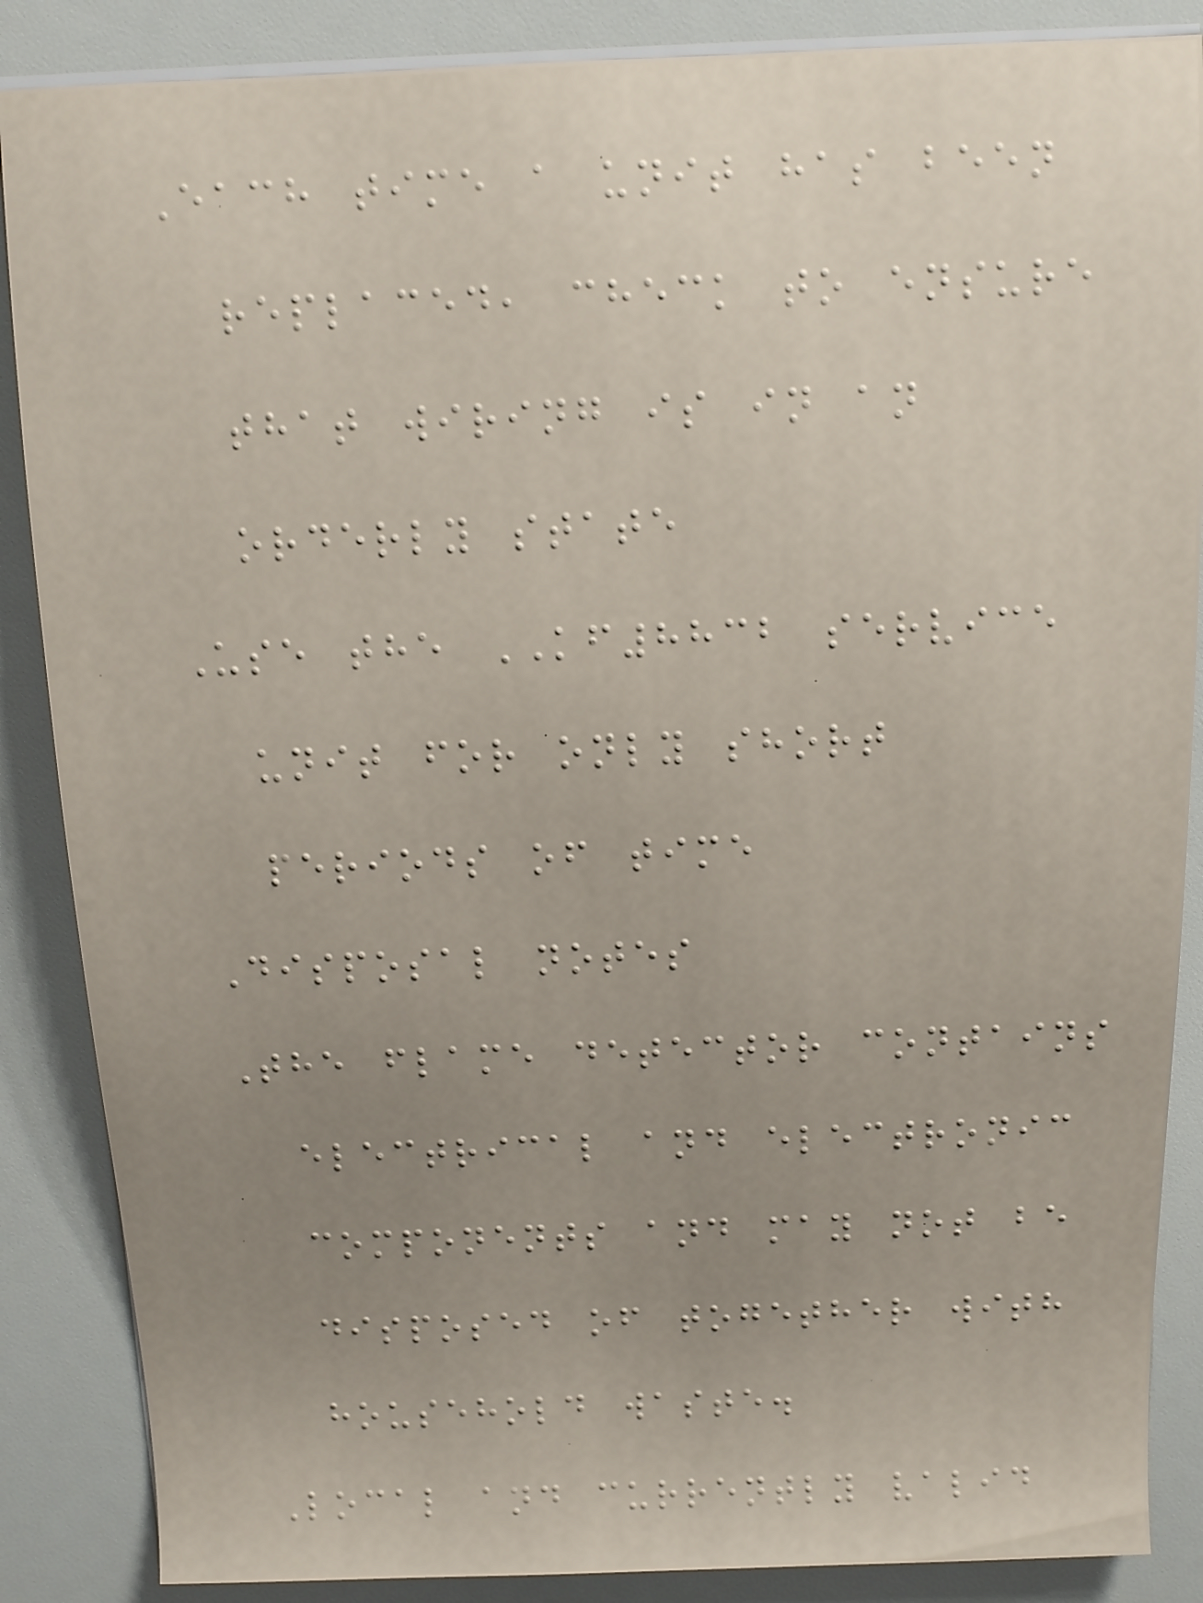Each time a unit has been
replaced, check to ensure
that wiring is in an
orderly state
Use the KF8832 service
unit for only short
periods of time
Disposal notes
The flame detector contains
electrical and electronic
components and may not be
disposed of together with
household waste.
Local and currently valid
